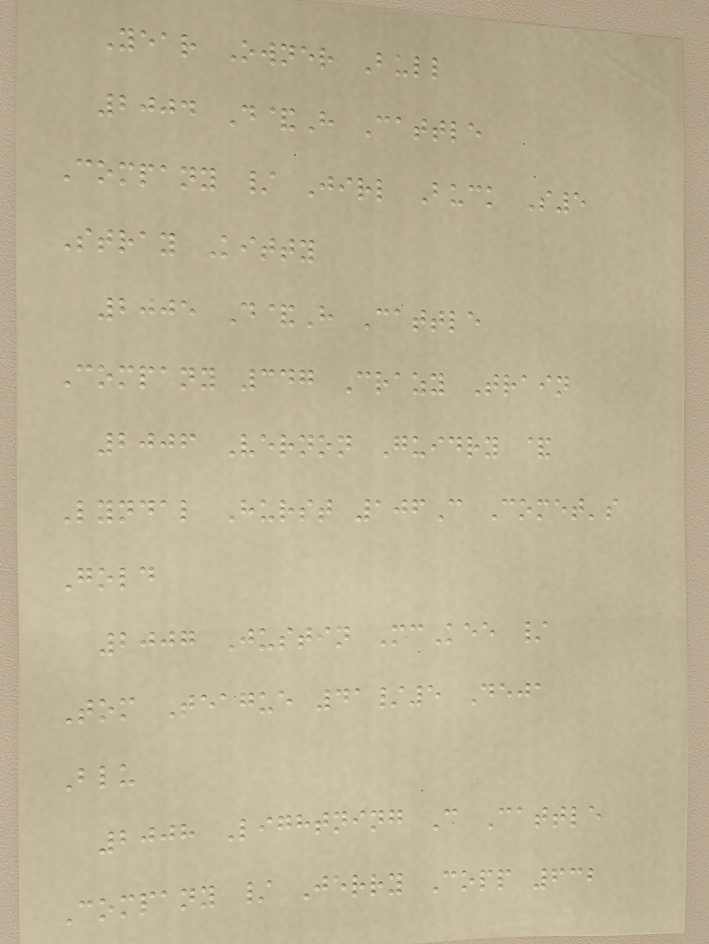Year Owner Bull
2004 D&H Cattle
Company / Jirl Buck S5
Stray Kitty
2005 D&H Cattle
Company 347 Crazy Train
2006 Vernon Guidry &
Lyndal Hurst 106C Comet's
Gold
2007 Justin McKee /
Tom Teague 41/5 Deja
Blu
2008 Lightning C Cattle
Company / Jerry Copp 632
